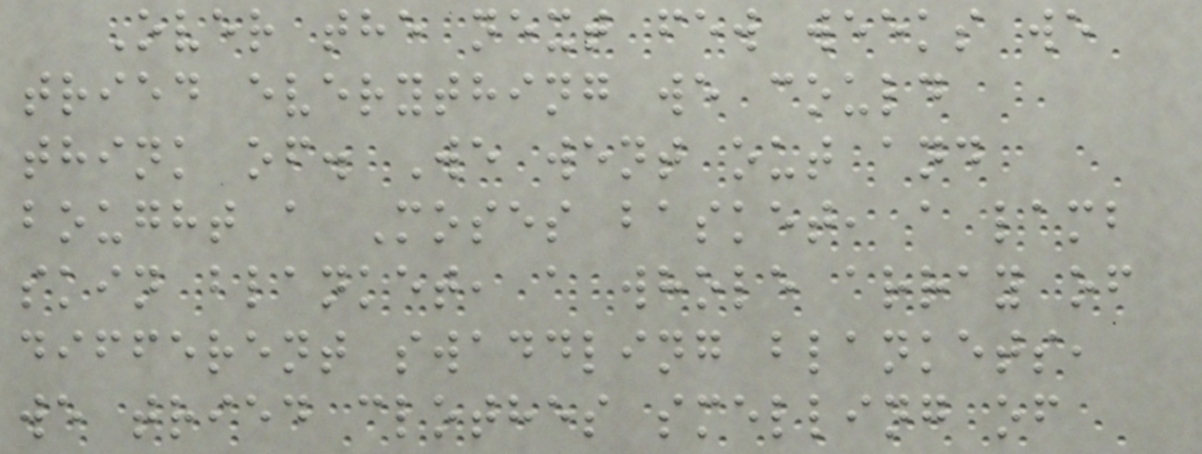Over the next few weeks we
tried everything we could
think of. We went out and
bought a Moses basket, a lamb
skin blanket, a whole array of
different swaddling blankets,
we tried clothes smelling of
